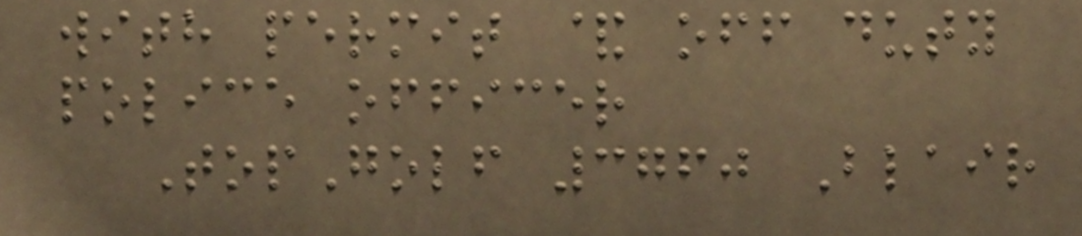with permit & off duty
police officer
TopGolf 3760 Blair
